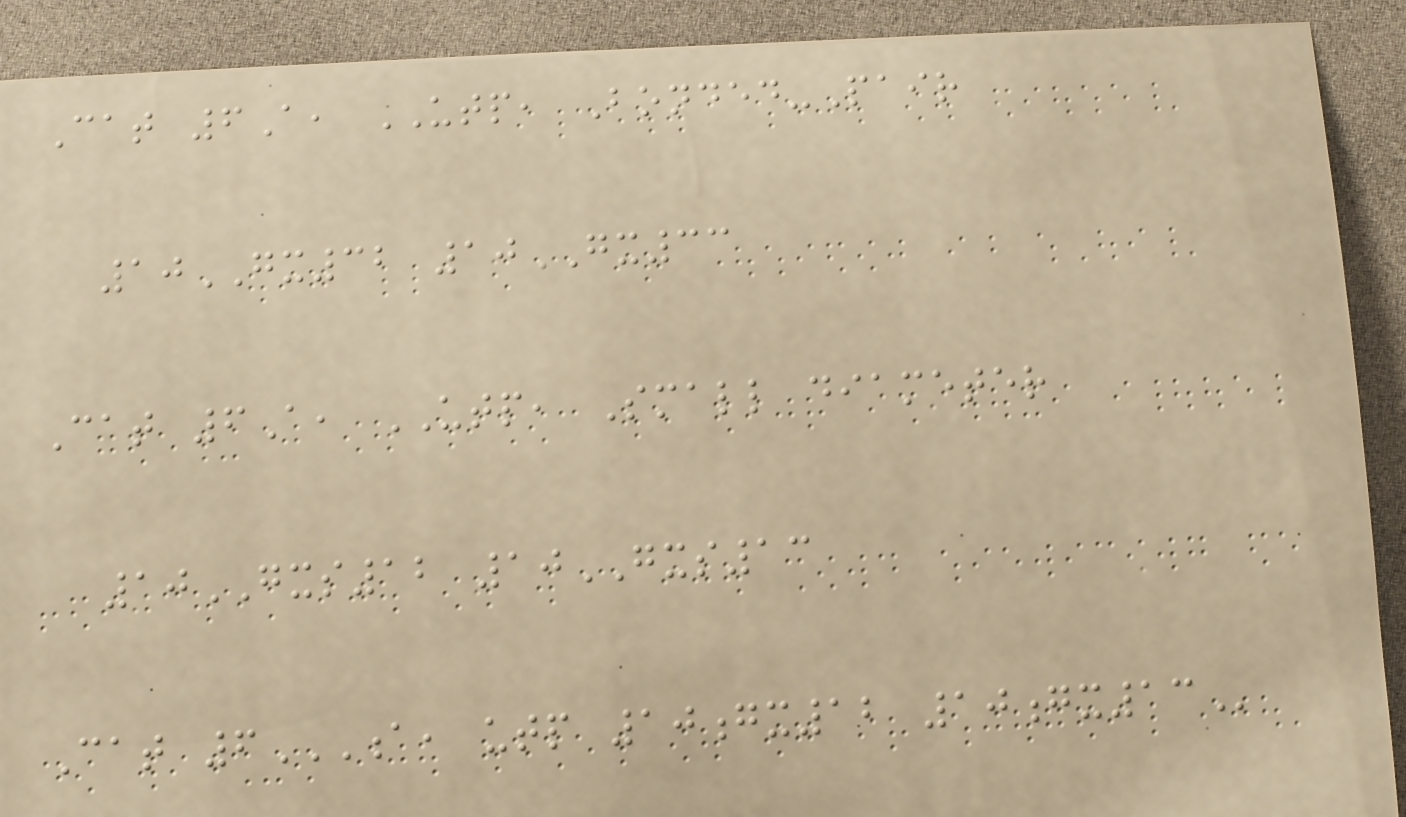Cat 6A, UTP, Bonded-Pair
10GX32 10GX33
Cat 6A, UTP, Small diameter
10GXS12 10GXS13
Cat 6A, UTP 10GX12 10GX13
